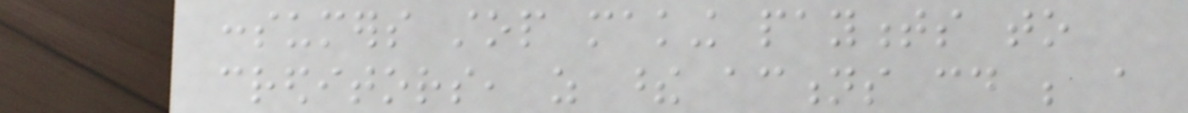consumers stop making payments to
creditors, as these actions could be a
